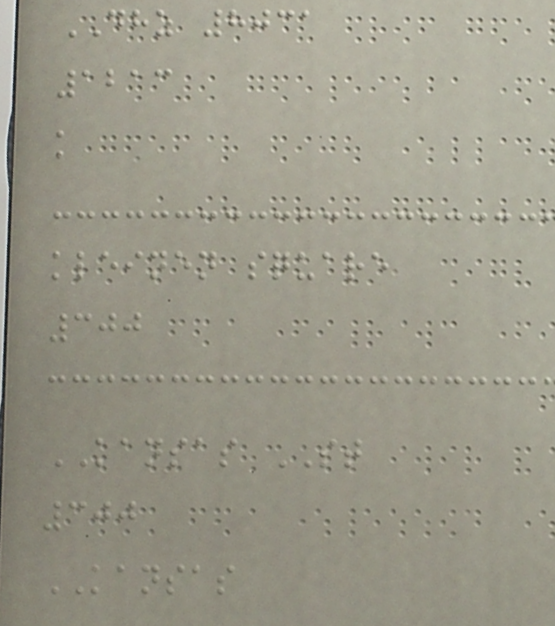DHZ 8031
1213
k
kleinen square
300
KANSAS ST
300
KANSAS
